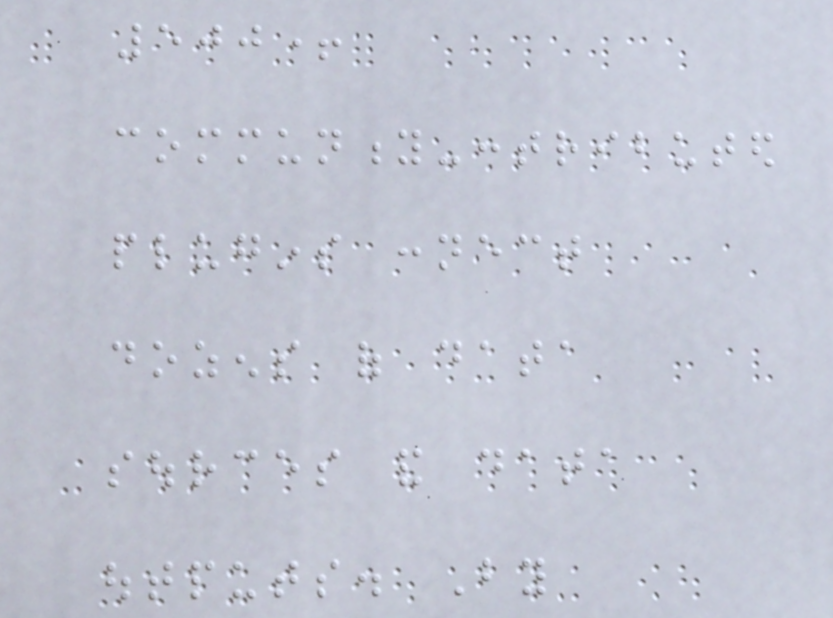500+
community-contributed
plugins connect
dozens of data
sources and data
outputs. By
